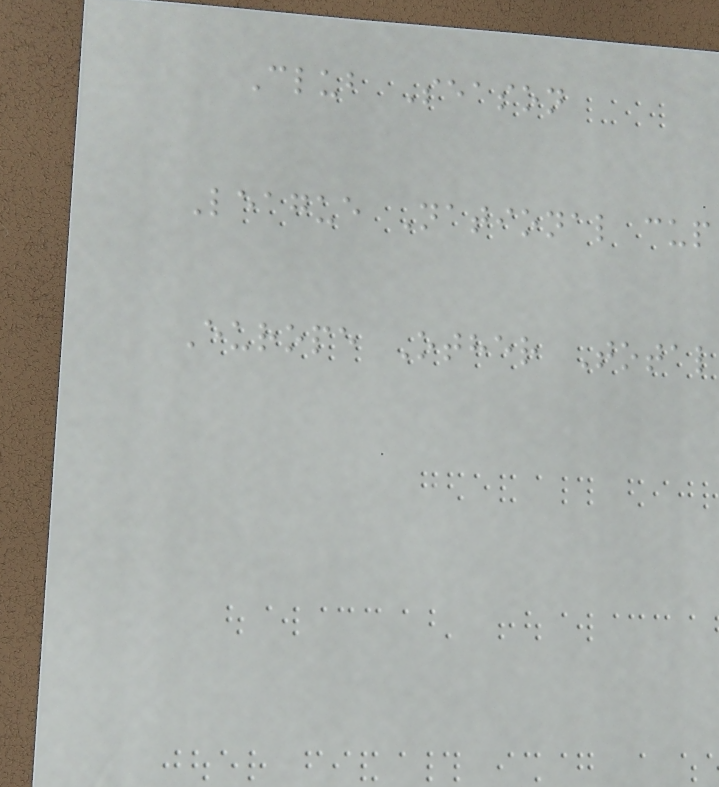Club Season
League National cup
Europe Other Total
